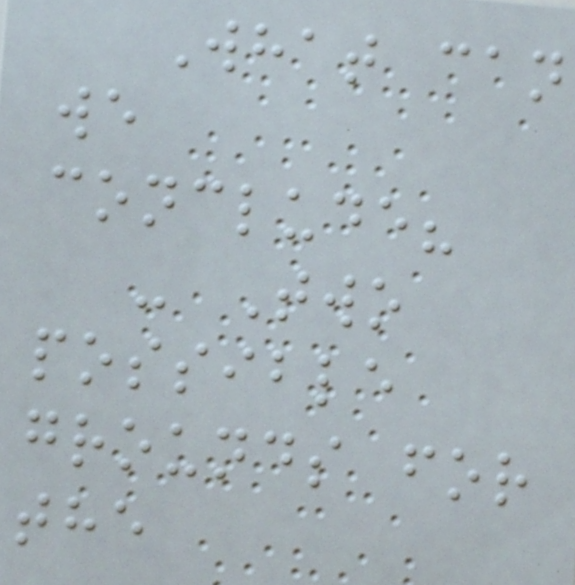What can
we
conclude?
- Two
possible
grounds for
the
